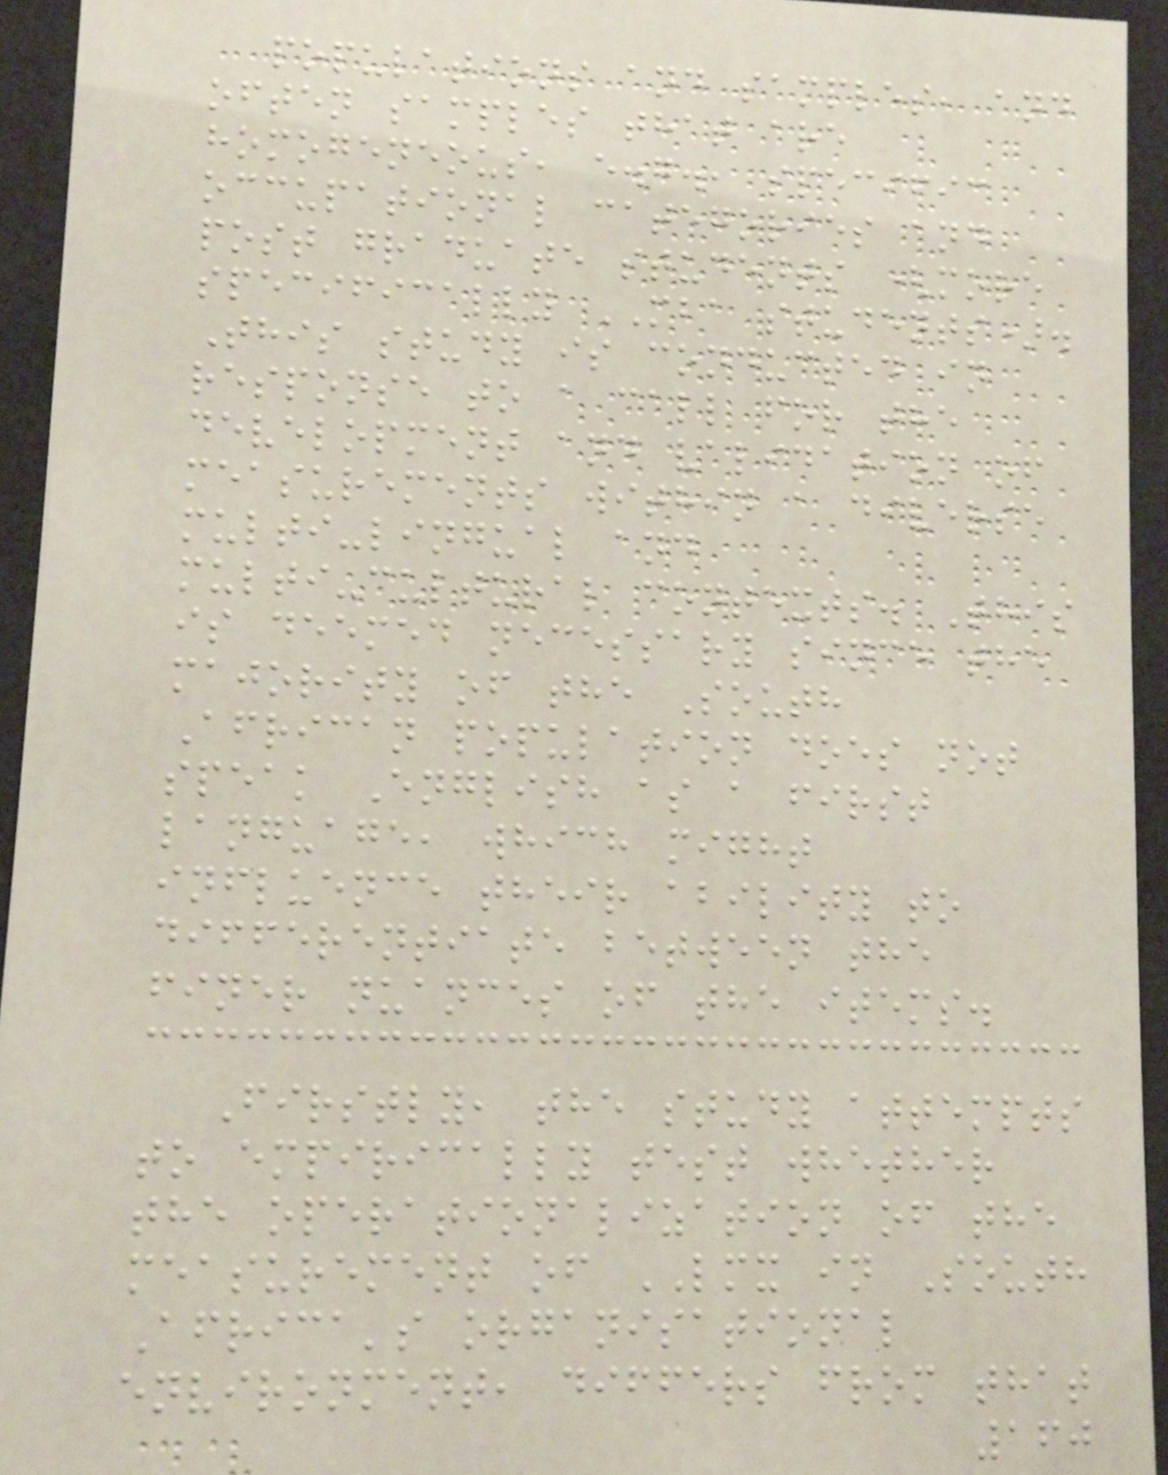populations and samples, and
often samples that are
homogeneous, e.g., specific
occupational categories and
post graduate students (more
specifically MBA students).
This study is conducted in
response to a call for the
development and validation of
measurements within a diverse
multi-lingual and
multi-cultural contexts. This
is deemed necessary since the
majority of the South
African population does not
speak English as a first
language, which might
influence their ability to
differentiate between the
finer nuances of the items.
Firstly, the study attempts
to empirically test whether
the operationalization of the
measurement of LMX in South
Africa's organisational
environment, differs from that
160
